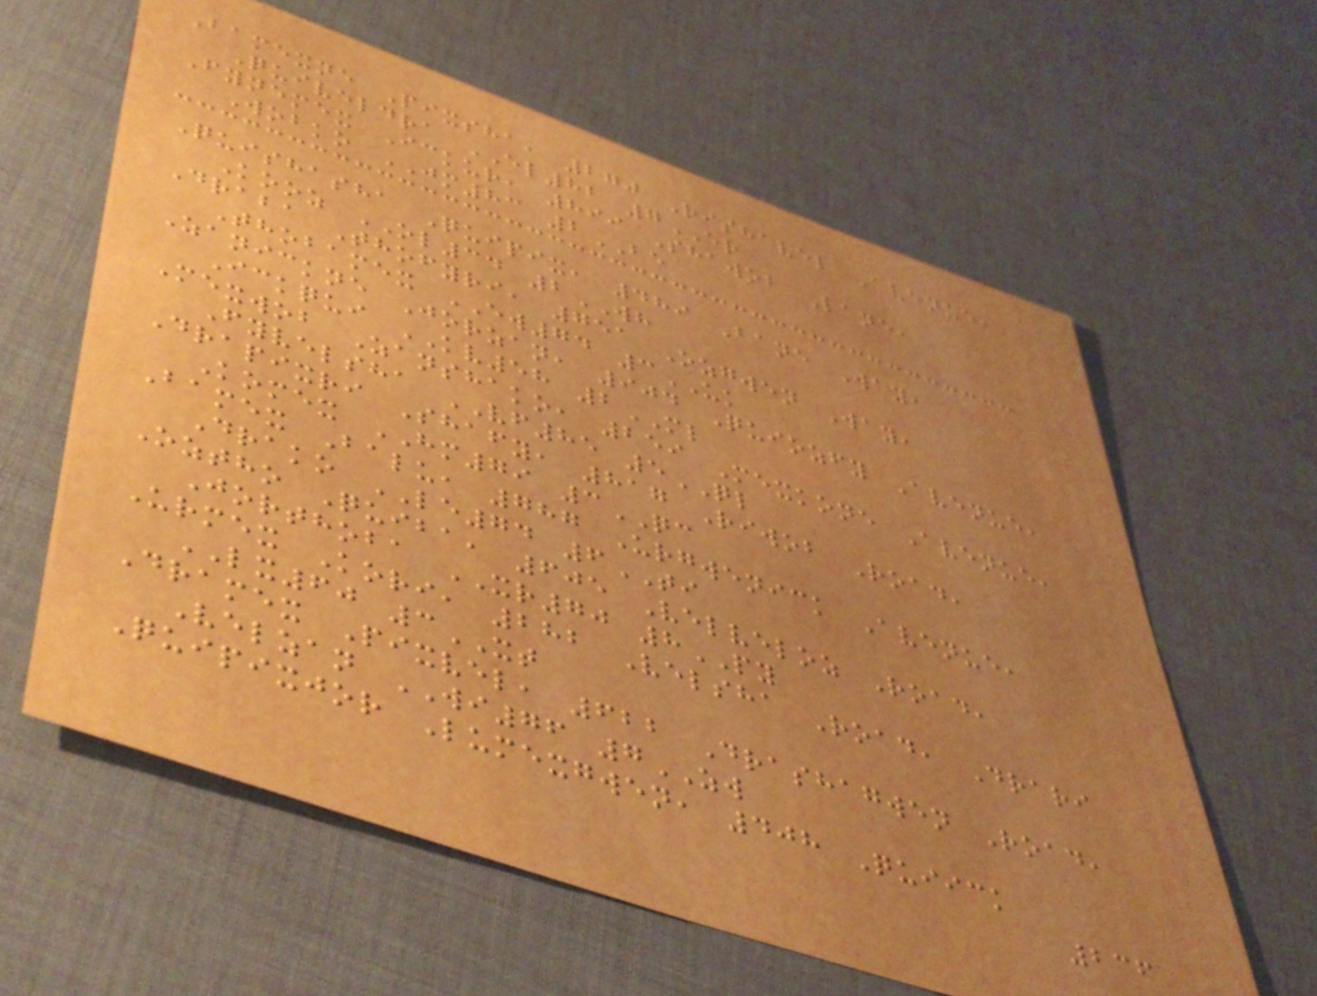Bamexne Pixsha, 270 Rishavel Avenue,
Quiveldra EL82 7ER
Fynemex Ickur, 899 Shawob Lane,
Wobko JM83 2BE
Quishasha Quipix, 489 Bane Way,
Kooz OL34 2WH
Draba Thofyri, 751 Ozgwen Way,
Thobamex EW74 3UK
Zanickne Jorzan, 904 Quiozfy Avenue,
Ickqui KV58 2ML
Mexwob Zanshako, 259 Mexkone Avenue,
Fyvelsha VF85 5QL
Drapixri Shafy, 817 Riwob Road,
Komex HM79 3QC
Bamex Balu, 787 Urgwenick Avenue,
Drako LE74 6TI
Oztho Quiba, 605 Velveloz Road,
Jorthoba XR70 8PY
Urmex Kori, 282 Velsha Road, Drari
LX60 3XT
Dramex Pixvel, 622 Drashagwen Road,
Velzan WI76 7ZW
Quipixjor Lumexgwen, 408 Quiick
236
